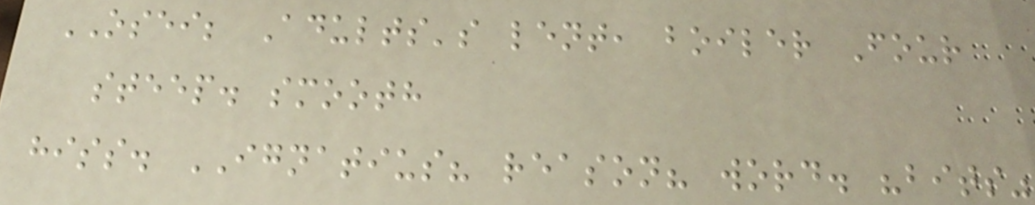OSEI; Adults's lent, boiler Four
steep. smooth
hiss. IGNATIUS? reason? word. "bits"
